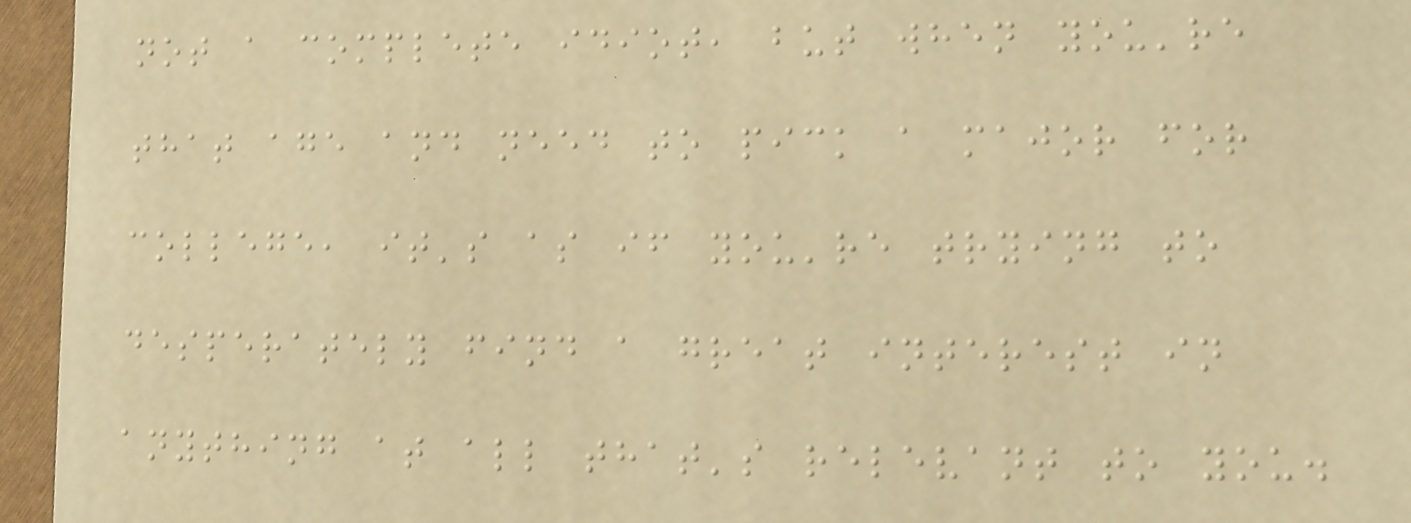not a complete idiot, but when you're
that age and need to pick a major for
college, it's as if you're trying to
desperately find a great interest in
anything at all that's relevant to you.
